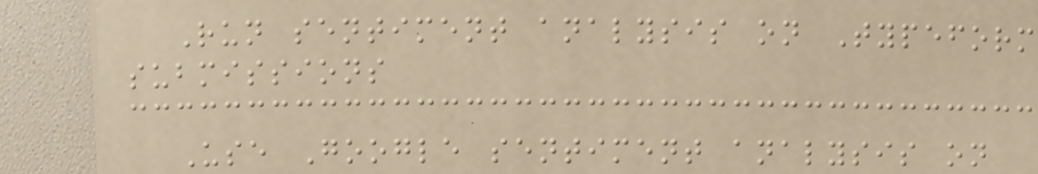Run sentiment analysis on Typeform
submissions
Use Google sentiment analysis on
